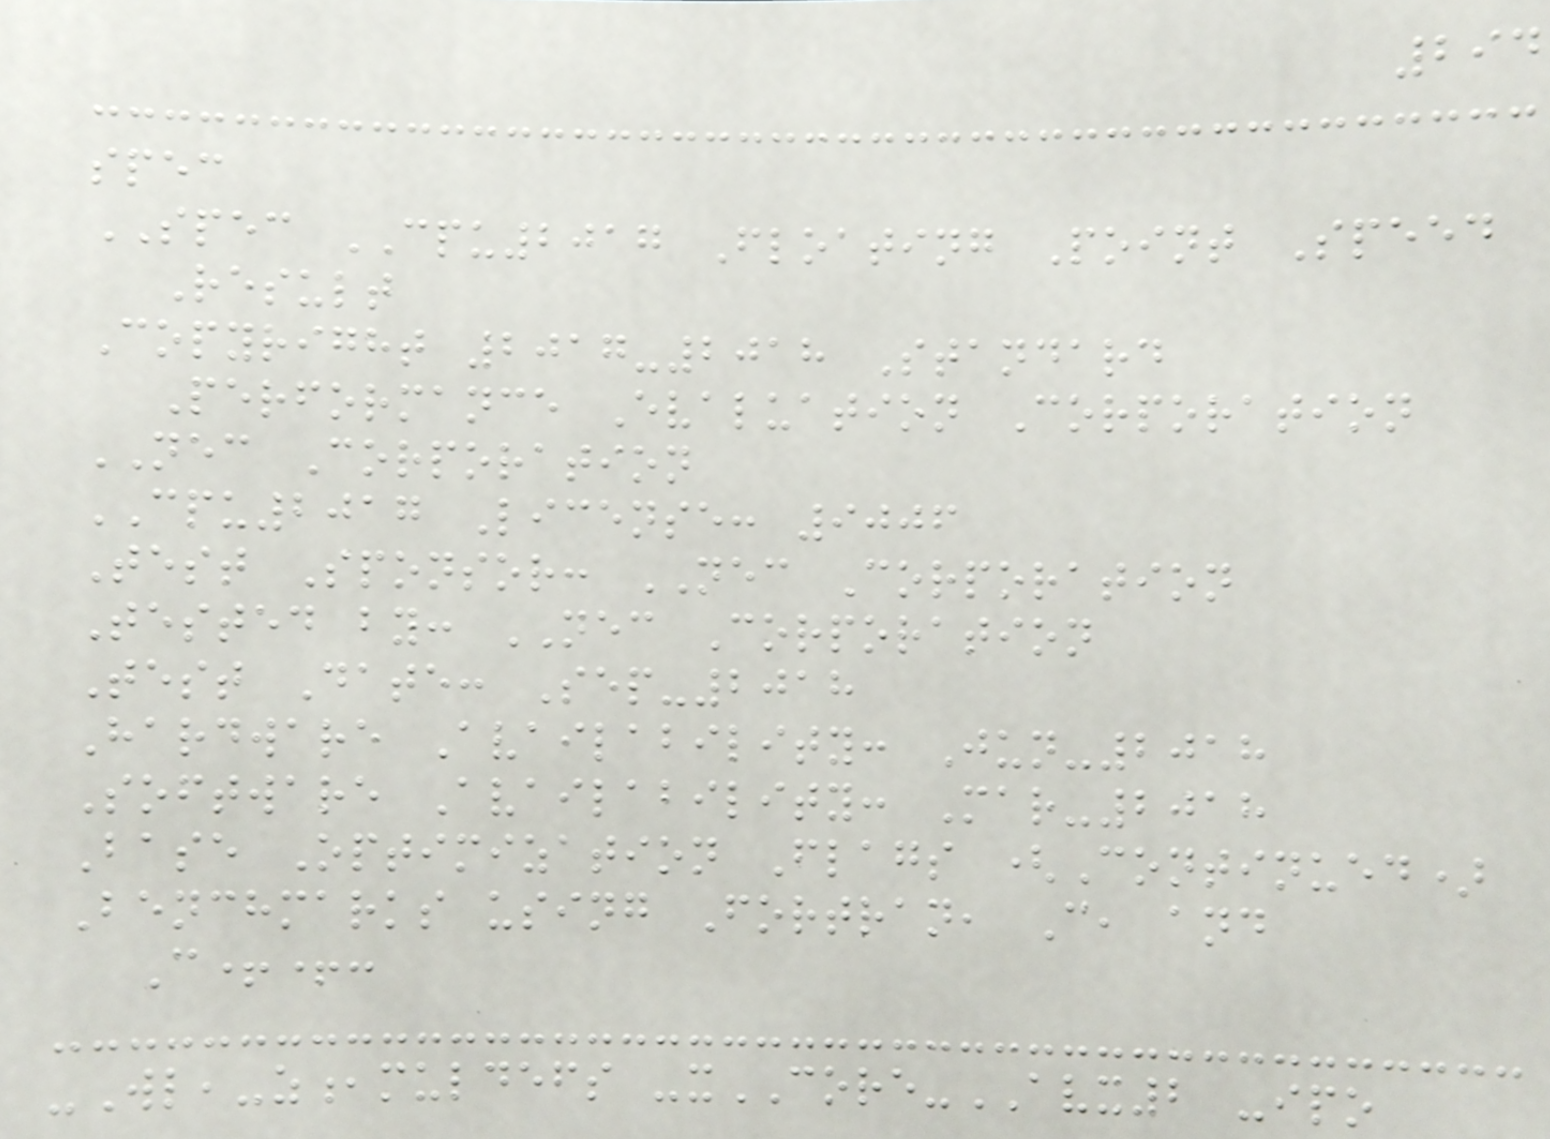294
spec
SPEC CPU2017 Floating Point Speed
Result
Copyright 2017-2018 Standard
Performance Evaluation Corporation
NEC Corporation
CPU2017 License: 9006
Test Sponsor: NEC Corporation
Tested by: NEC Corporation
Test Date: Sep-2018
Hardware Availability: Jun-2018
Software Availability: Mar-2018
Base Optimization Flags (Continued)
Benchmarks using Fortran, C, and
C++:
-Wl,-z,muldefs -xCORE-AVX2 -ipo
